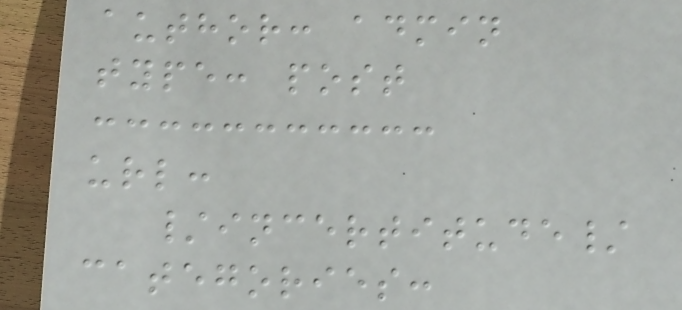author: admin
type: post
url:
/incertitude/
categories:
